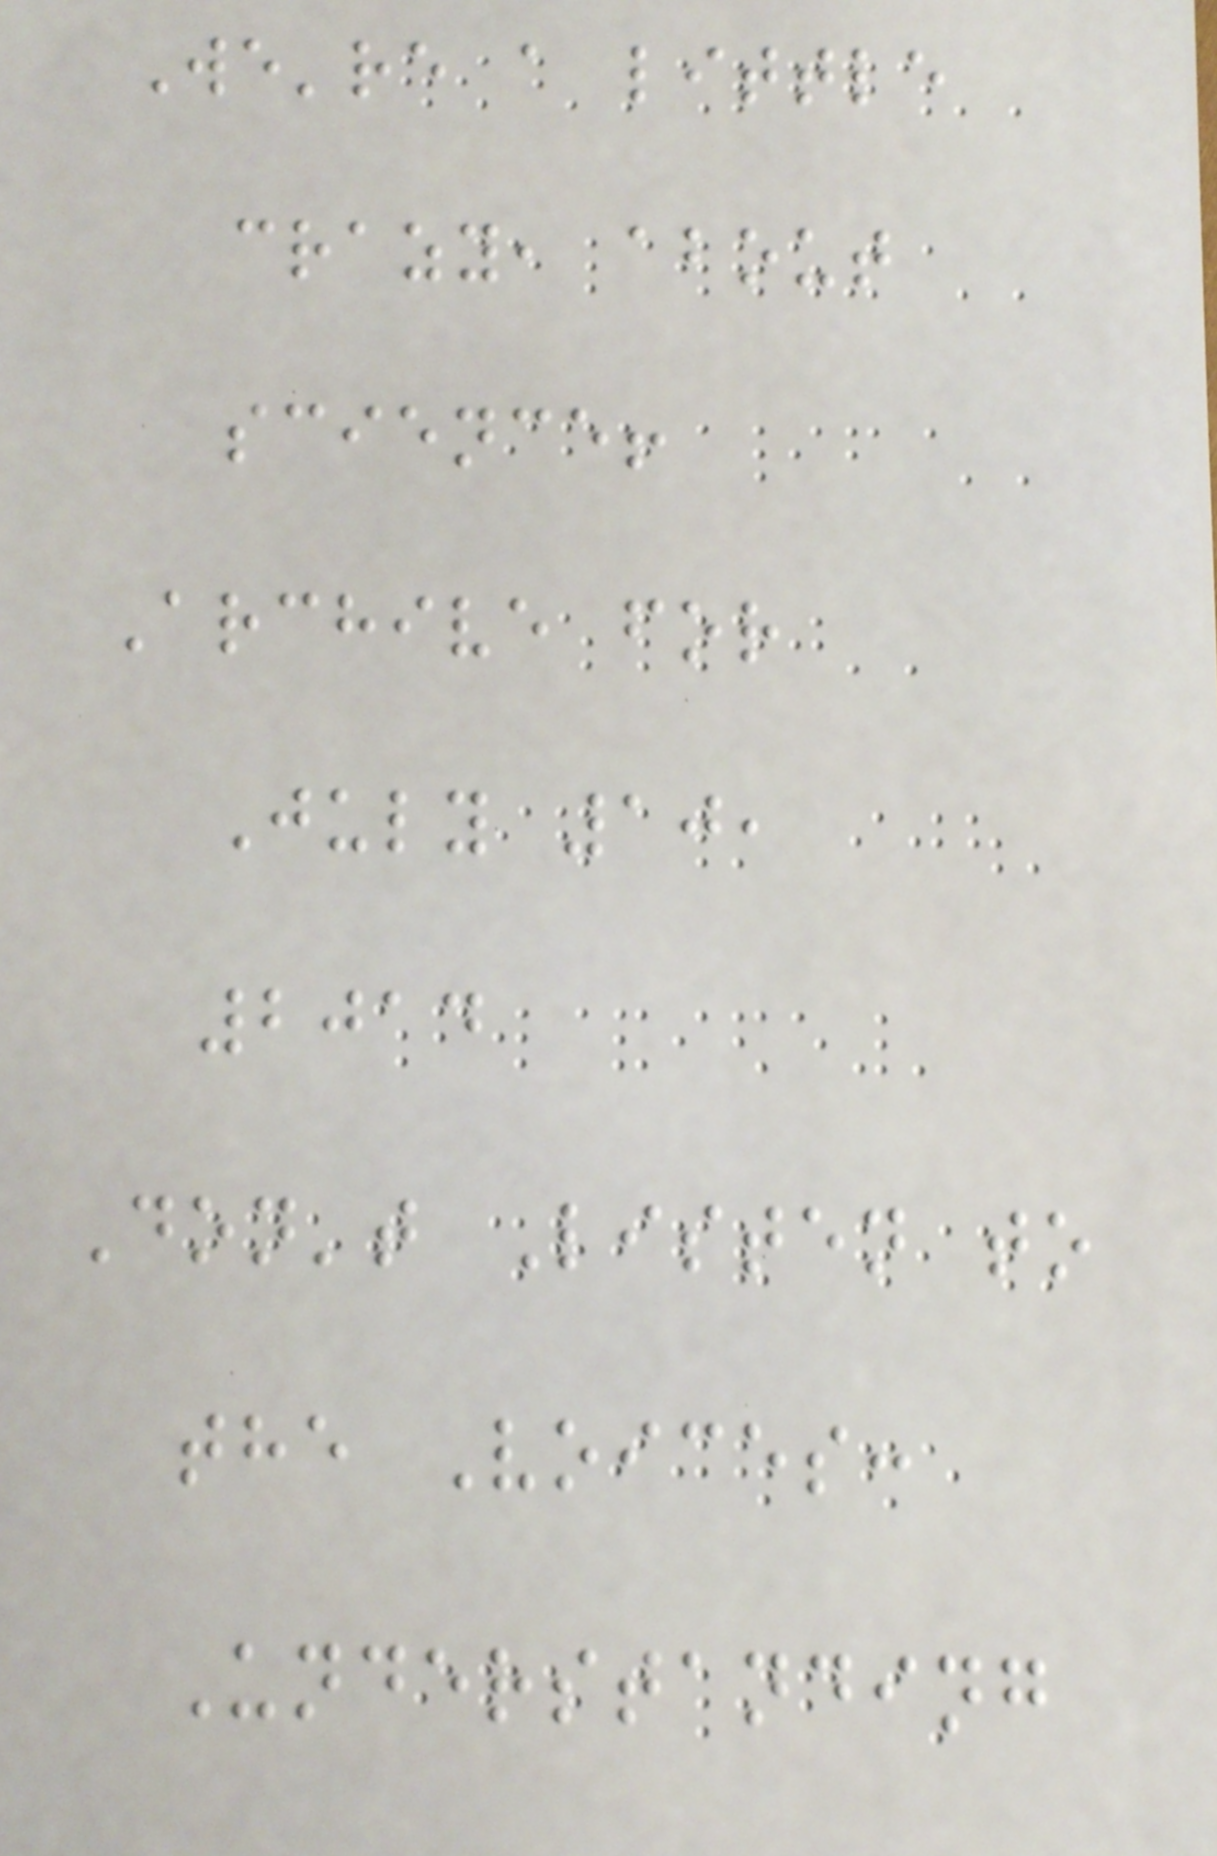We're a little
crazy, about
science!
Archive for
July 10,
2014
Don't Listen to
the Voices:
Understanding
